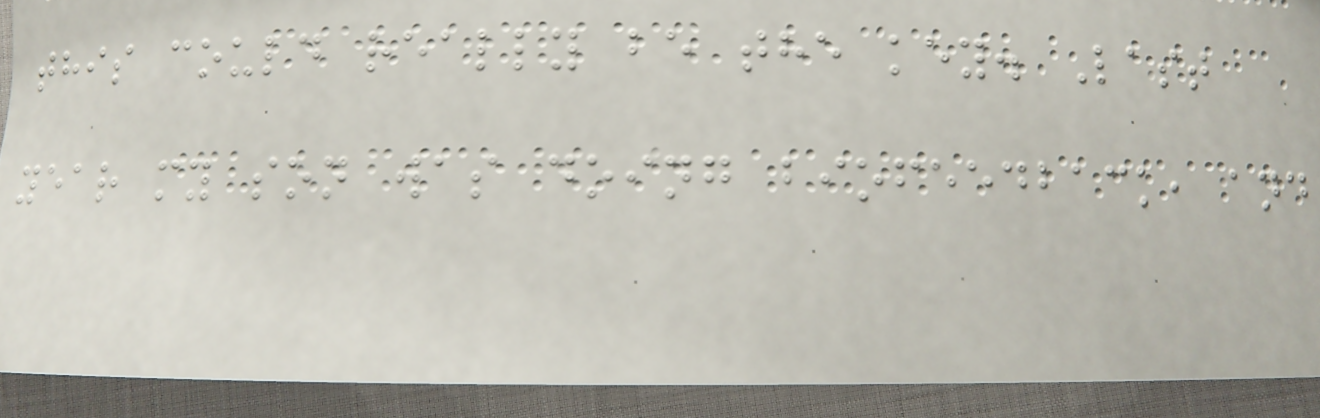this could really be the key. Last
year my son was doing biofeedback, and
